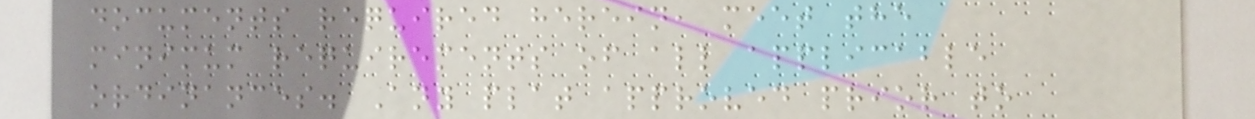documents required herein, meet the
minimum requirements of all applicable
ordinances. Any plat approved prior to
